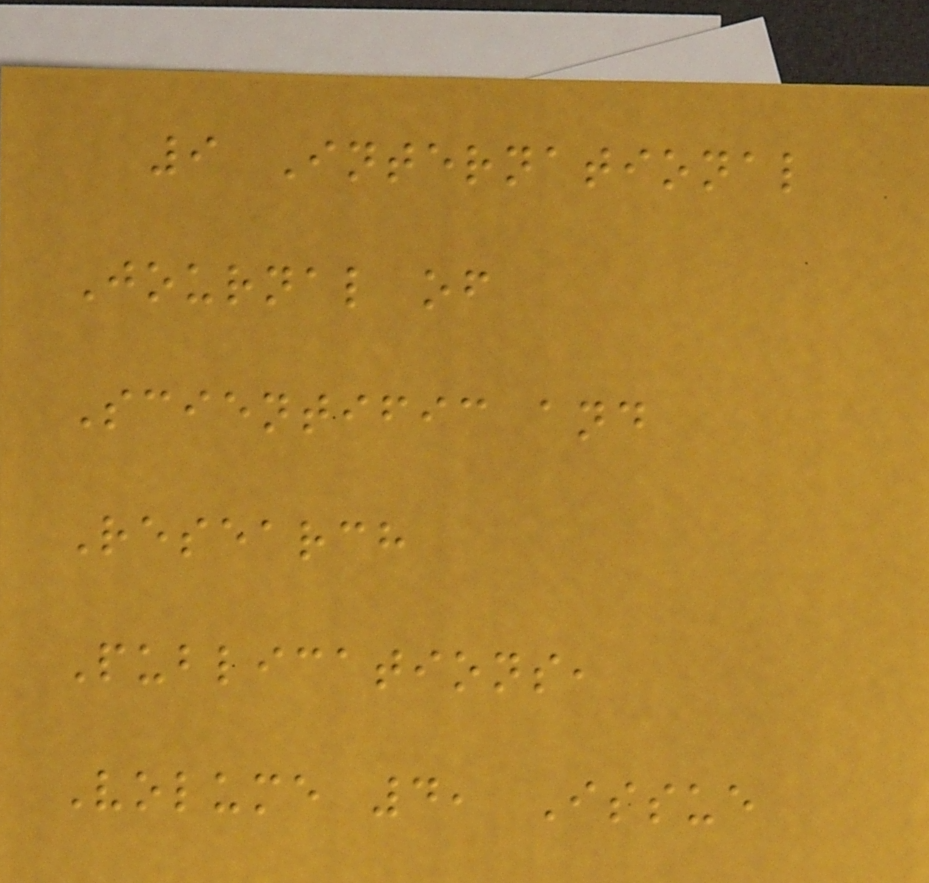9 International
Journal of
Scientific and
Research
Publications,
Volume 4, Issue
